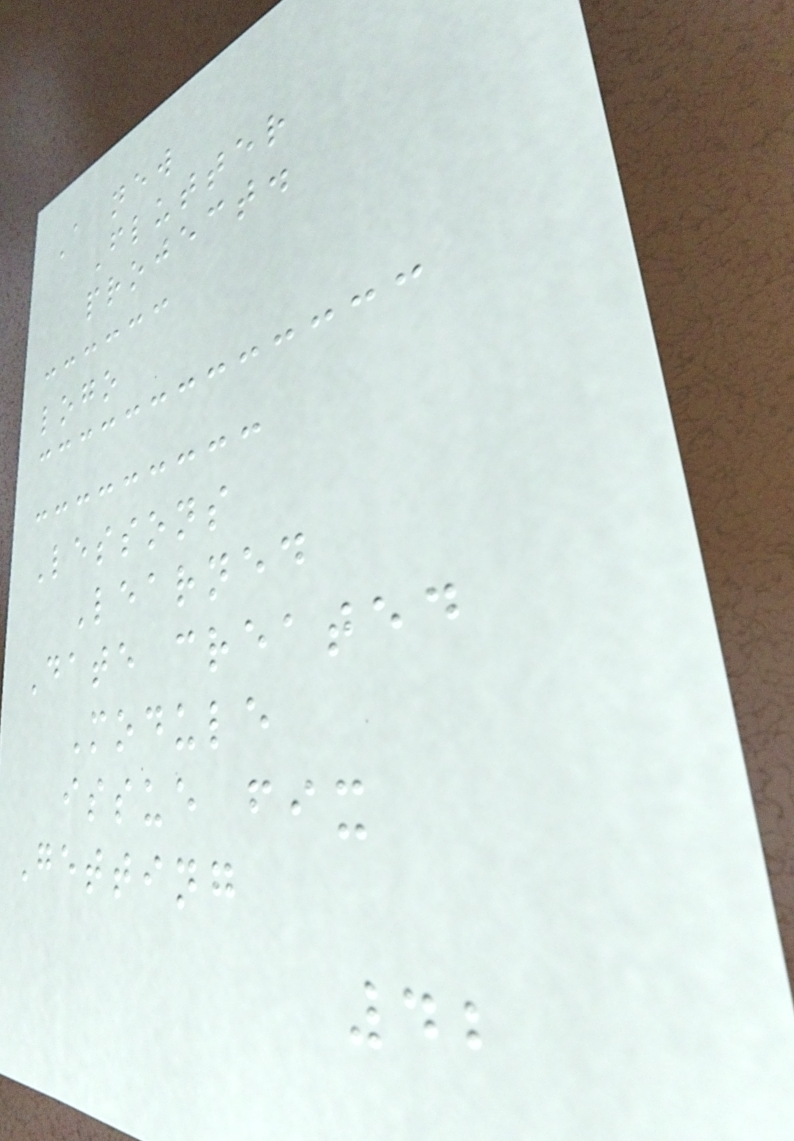A new
Flutter
project.
logo
Lessons
Learned
Date created
Module
issue fix
Getting
42
